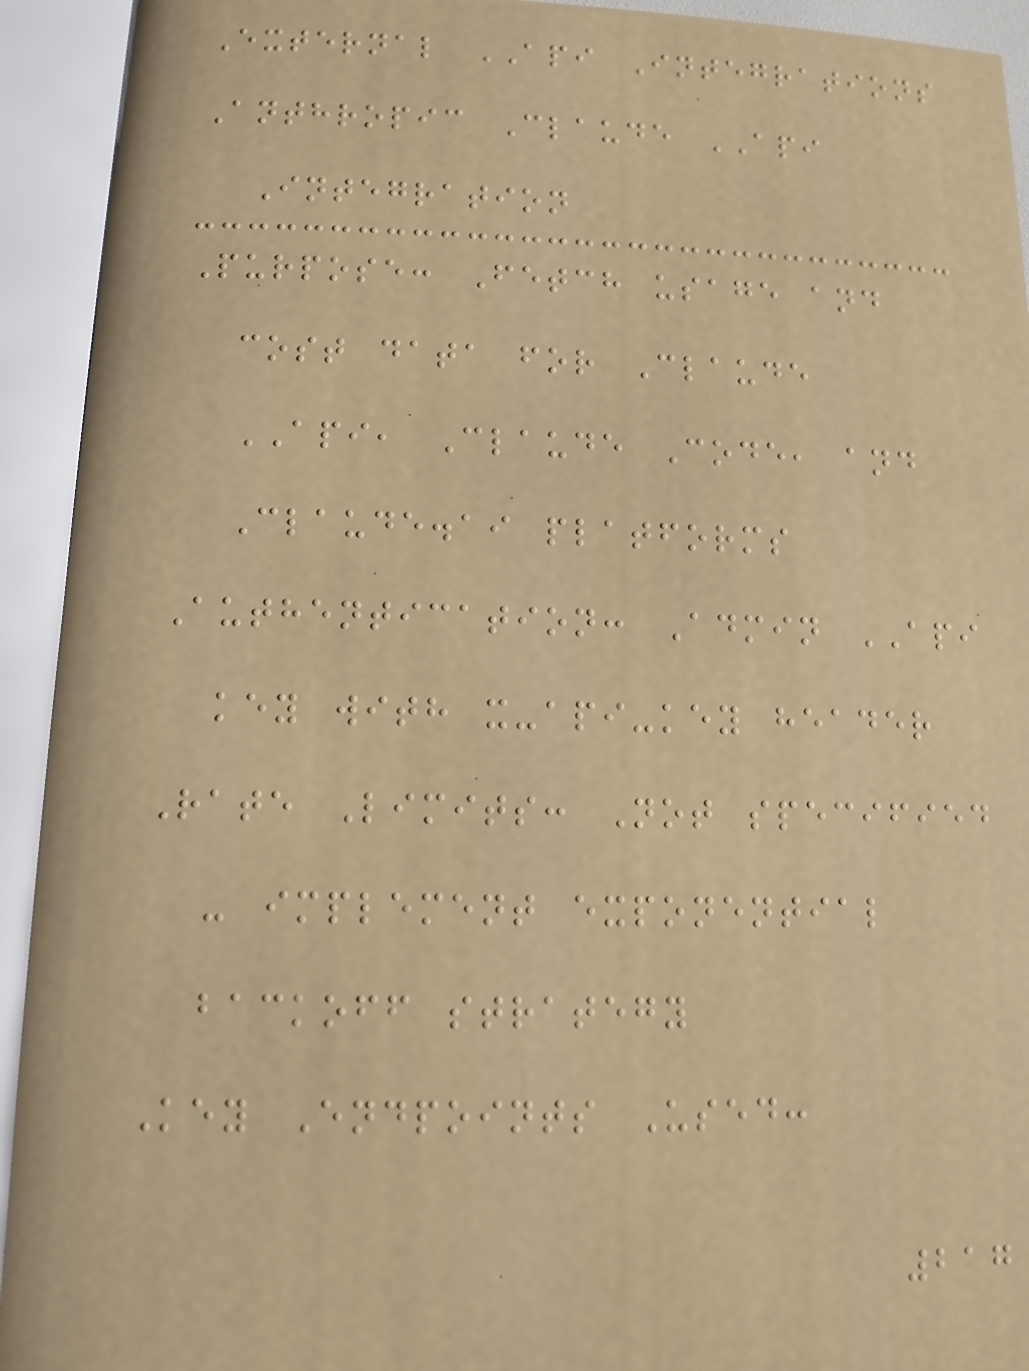External API Integrations
Anthropic Claude API
Integration
Purpose: Fetch usage and
cost data for Claude
API, Claude Code, and
Claude.ai platforms
Authentication: Admin API
key with x-api-key header
Rate Limits: Not specified
- implement exponential
backoff strategy
Key Endpoints Used:
217
